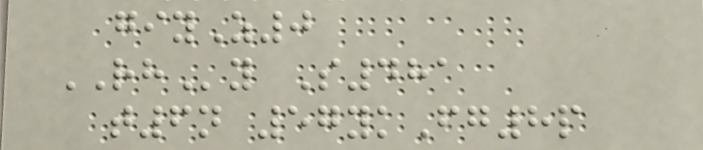giyZ0
RHy S481
t6n 57ykFg8p
